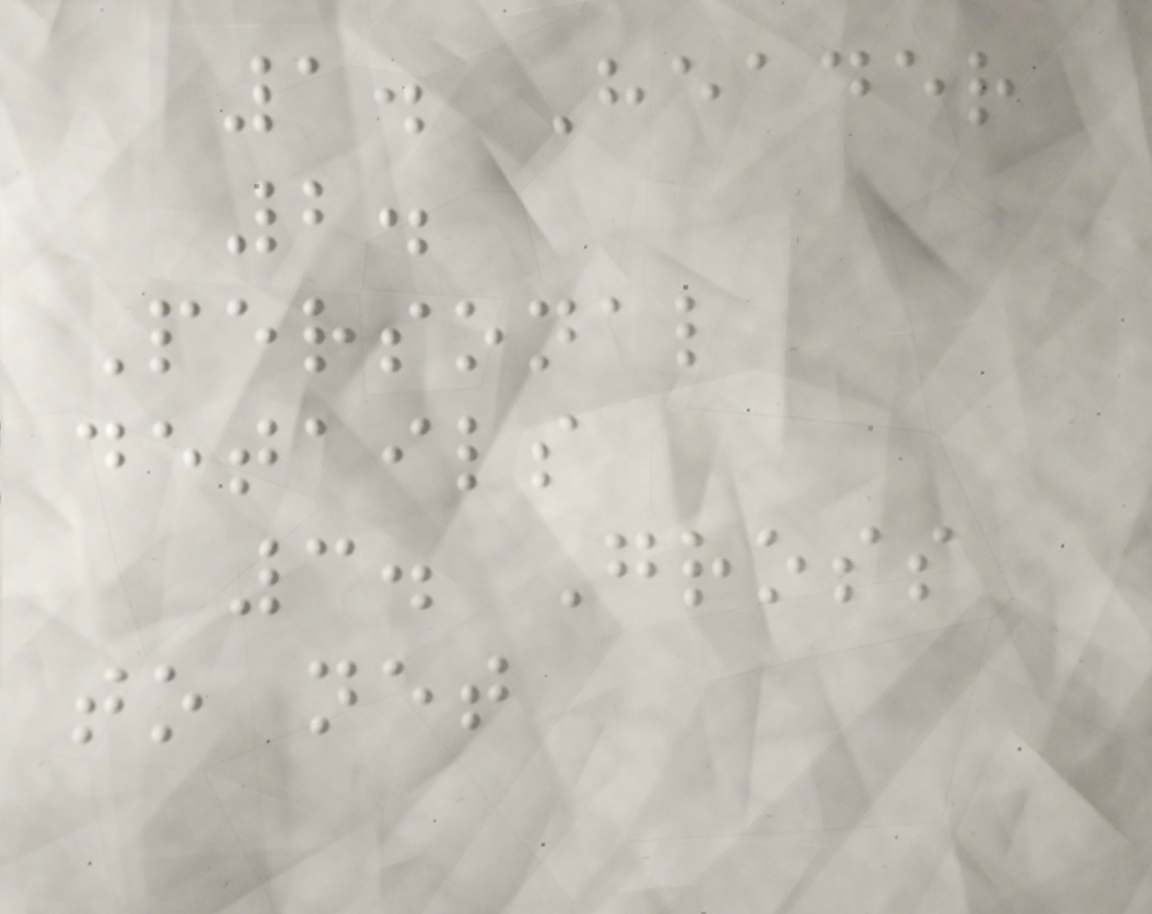1. Header
2.
Personal
details
3. Gross
to net
